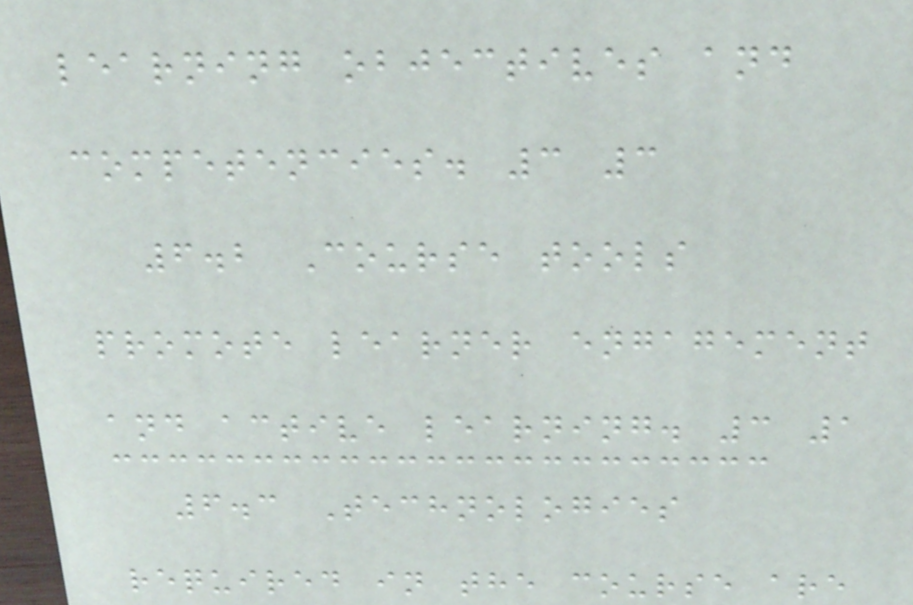learning objectives and
competencies. 3 3
6.2 Course tools
promote learner engagement
and active learning. 3 1
6.3 Technologies
required in the course are
